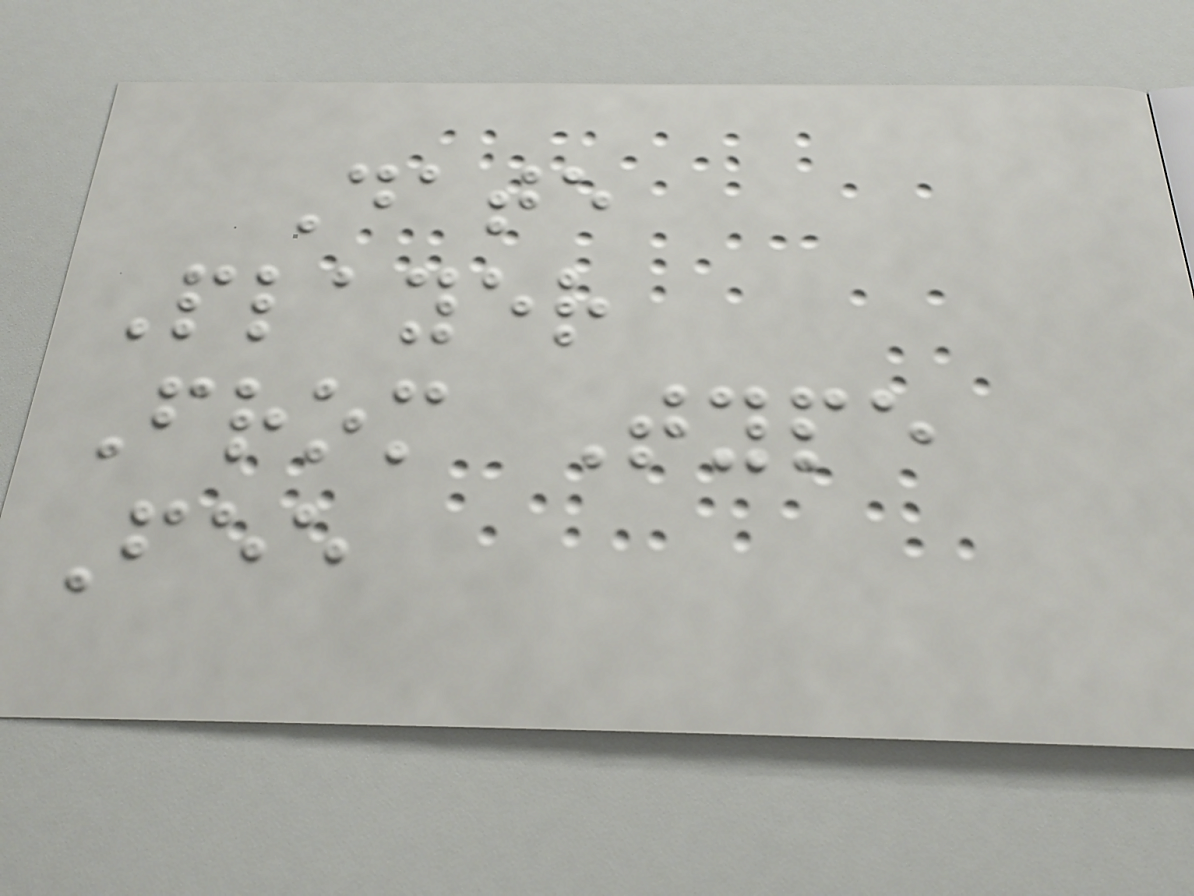Date
Player
From Type
Fee
